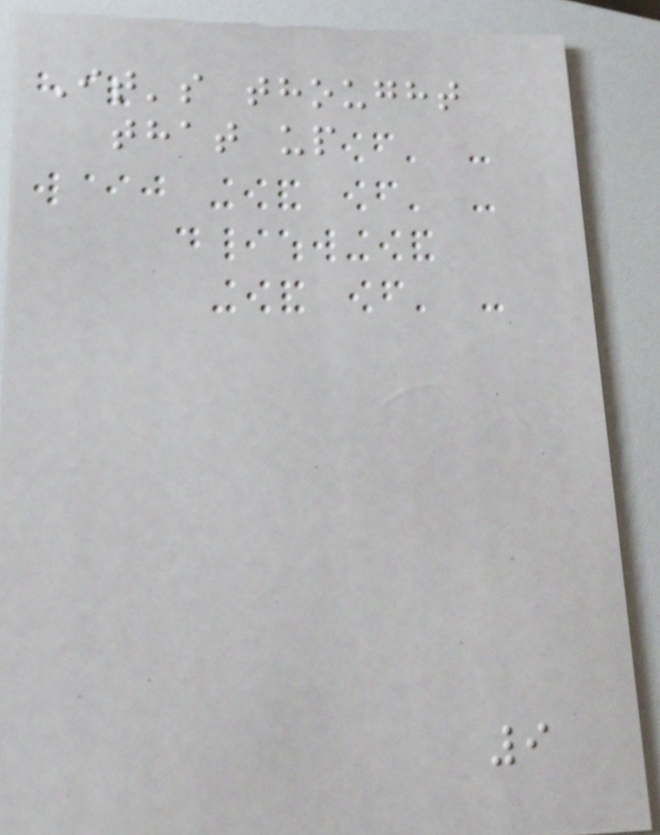It's thought
that up
9
